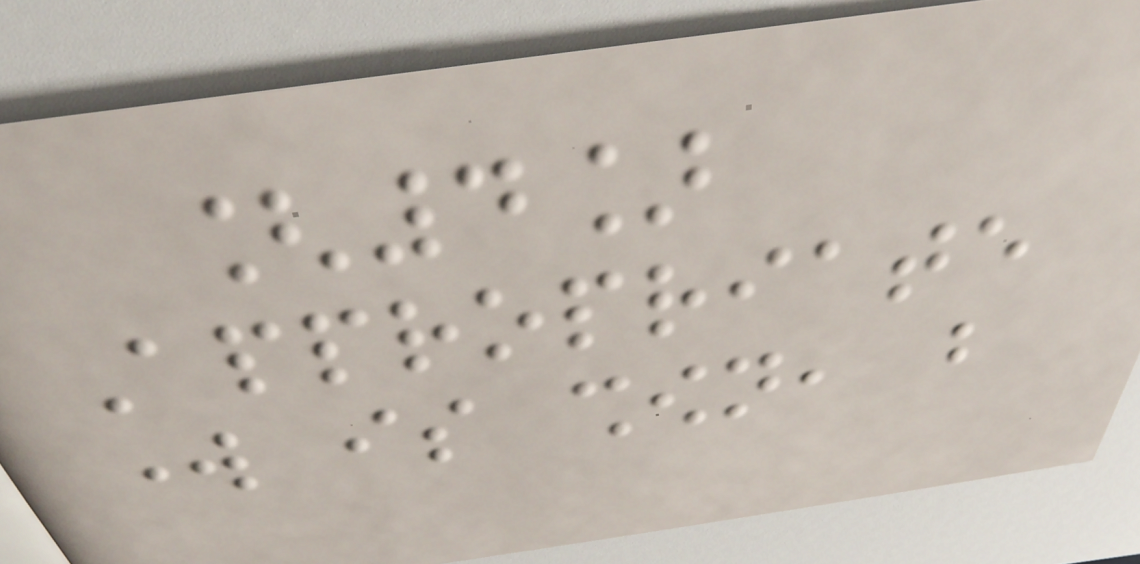[4]
Appropriate
work is shown, but
